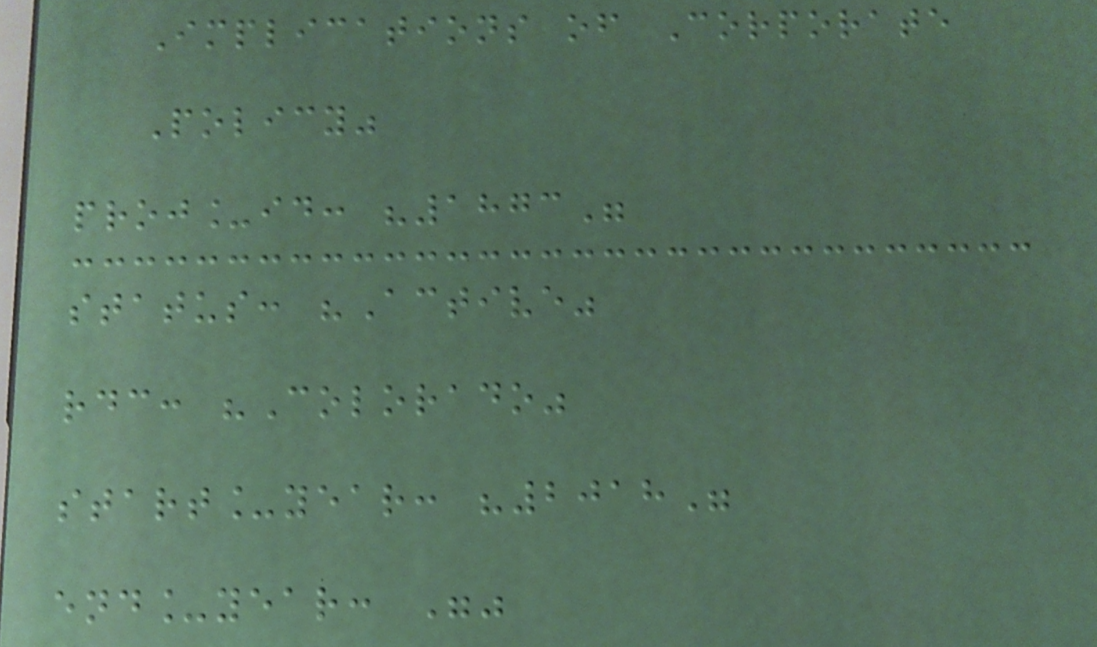Implications of Corporate
Policy"
proj_id: "1873"
status: "Active"
rdc: "Colorado"
start_year: "2018"
end_year: ""
